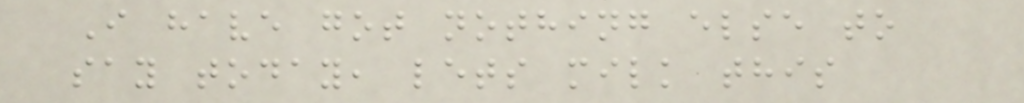I have got nothing else to
say today, lets milk this
